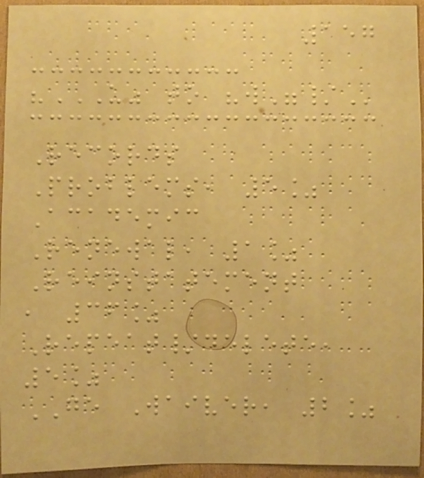157
"U" TO "W"/
Records
Problems, 5%
Academic
Renewal, 1%
Reinstatement
, 36%
Repeat/delete,
5%
GE Waiver, 2%
